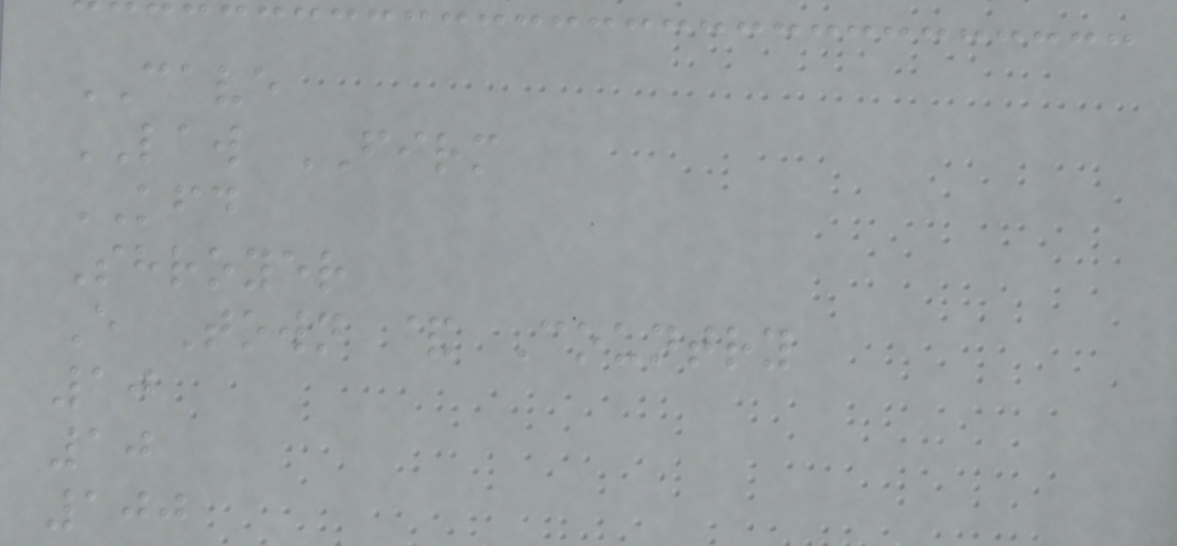CAVE
LAW FIRM
KFD
Shroyer
E Town & Country
10
10
100
